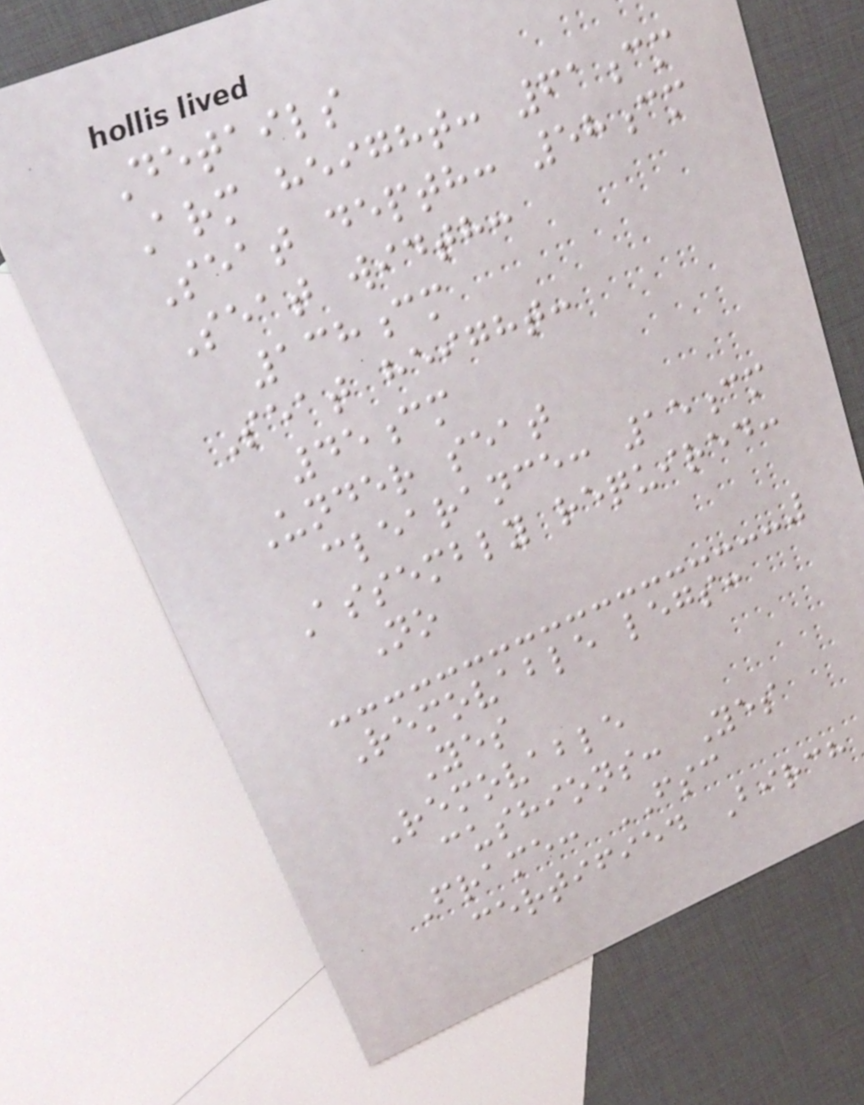Details
Arm height: 61cm
Seat depth: 58cm
Seat width:
138cm
Seat height:
45cm
Under seat
clearance: 15cm
Assembly required:
No
Removable legs:
Yes
Removable
cushions: Yes
Frame: FSC
certified Birch
